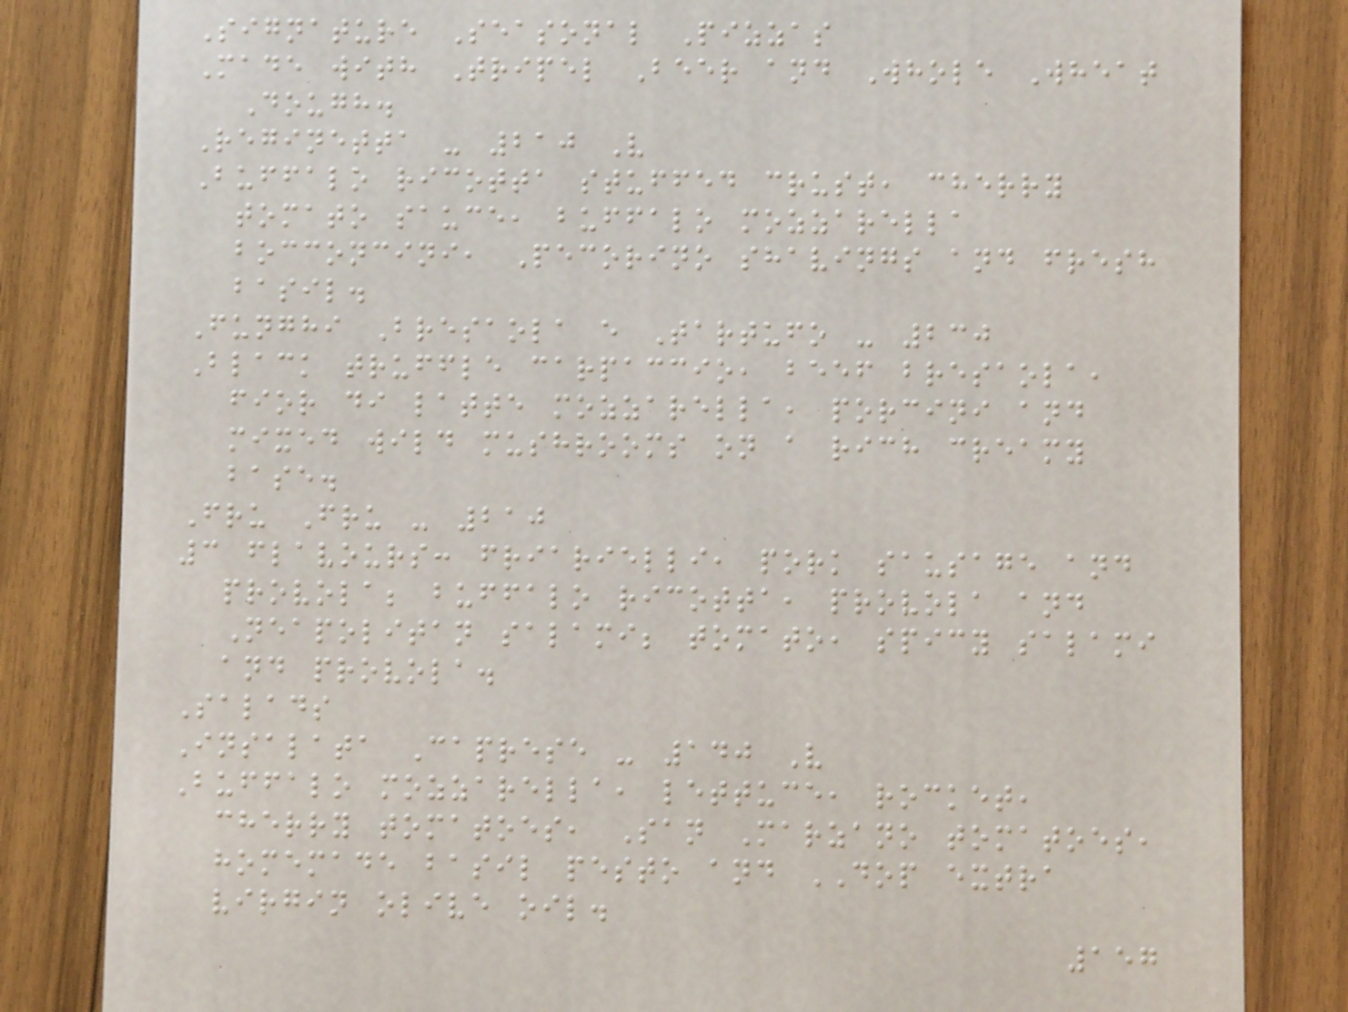Signature Seasonal Pizzas
Made with Tripel Beer and Whole Wheat
Dough.
Reginetta - 210 V
Buffalo ricotta stuffed crust, cherry
tomato sauce, buffalo mozzarella
bocconcini, Pecorino shavings and fresh
basil.
Funghi Bresaola e Tartufo - 230
Black truffle carpaccio, beef bresaola,
fior di latte mozzarella, porcini and
mixed wild mushrooms on a rich creamy
base.
Fru Fru - 210
3 flavours: friarielli, pork sausage and
provola; buffalo ricotta, provola and
Neapolitan salami; tomato, spicy salami
and provola.
Salads
Insalata Caprese - 140 V
Buffalo mozzarella, lettuce, rocket,
cherry tomatoes, San Marzano tomatoes,
homemade basil pesto and DOP extra
virgin olive oil.
157
